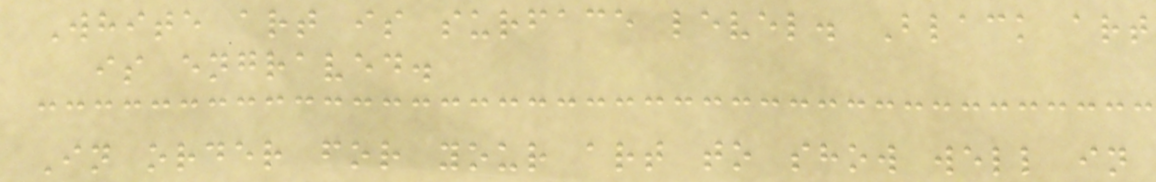White art is surface level. Black art
is engraved.
In order for your art to show well in
